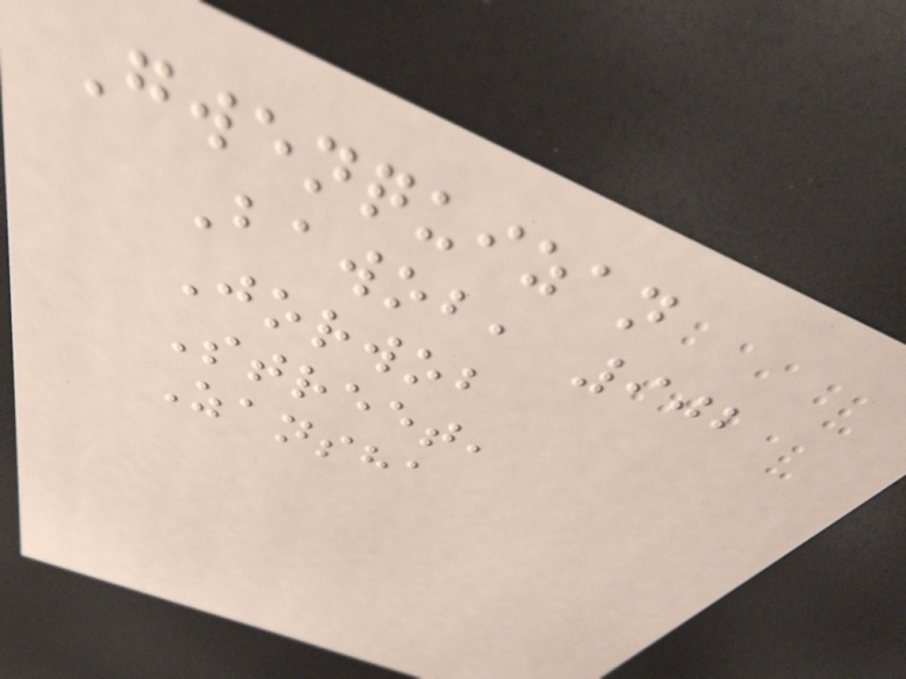Gwenquizan
Bawob, 902
Jorwob
Street,
Zansha
